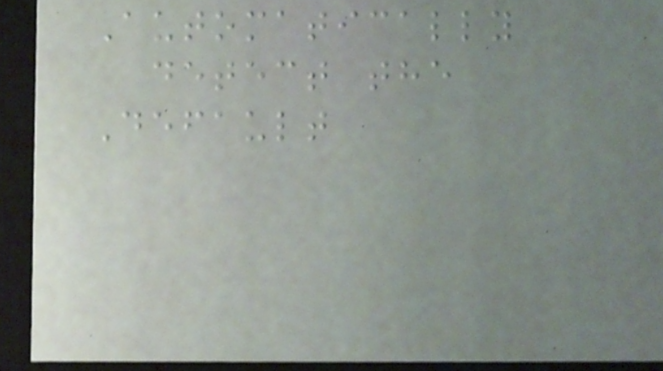Automatically
detect the
Default
